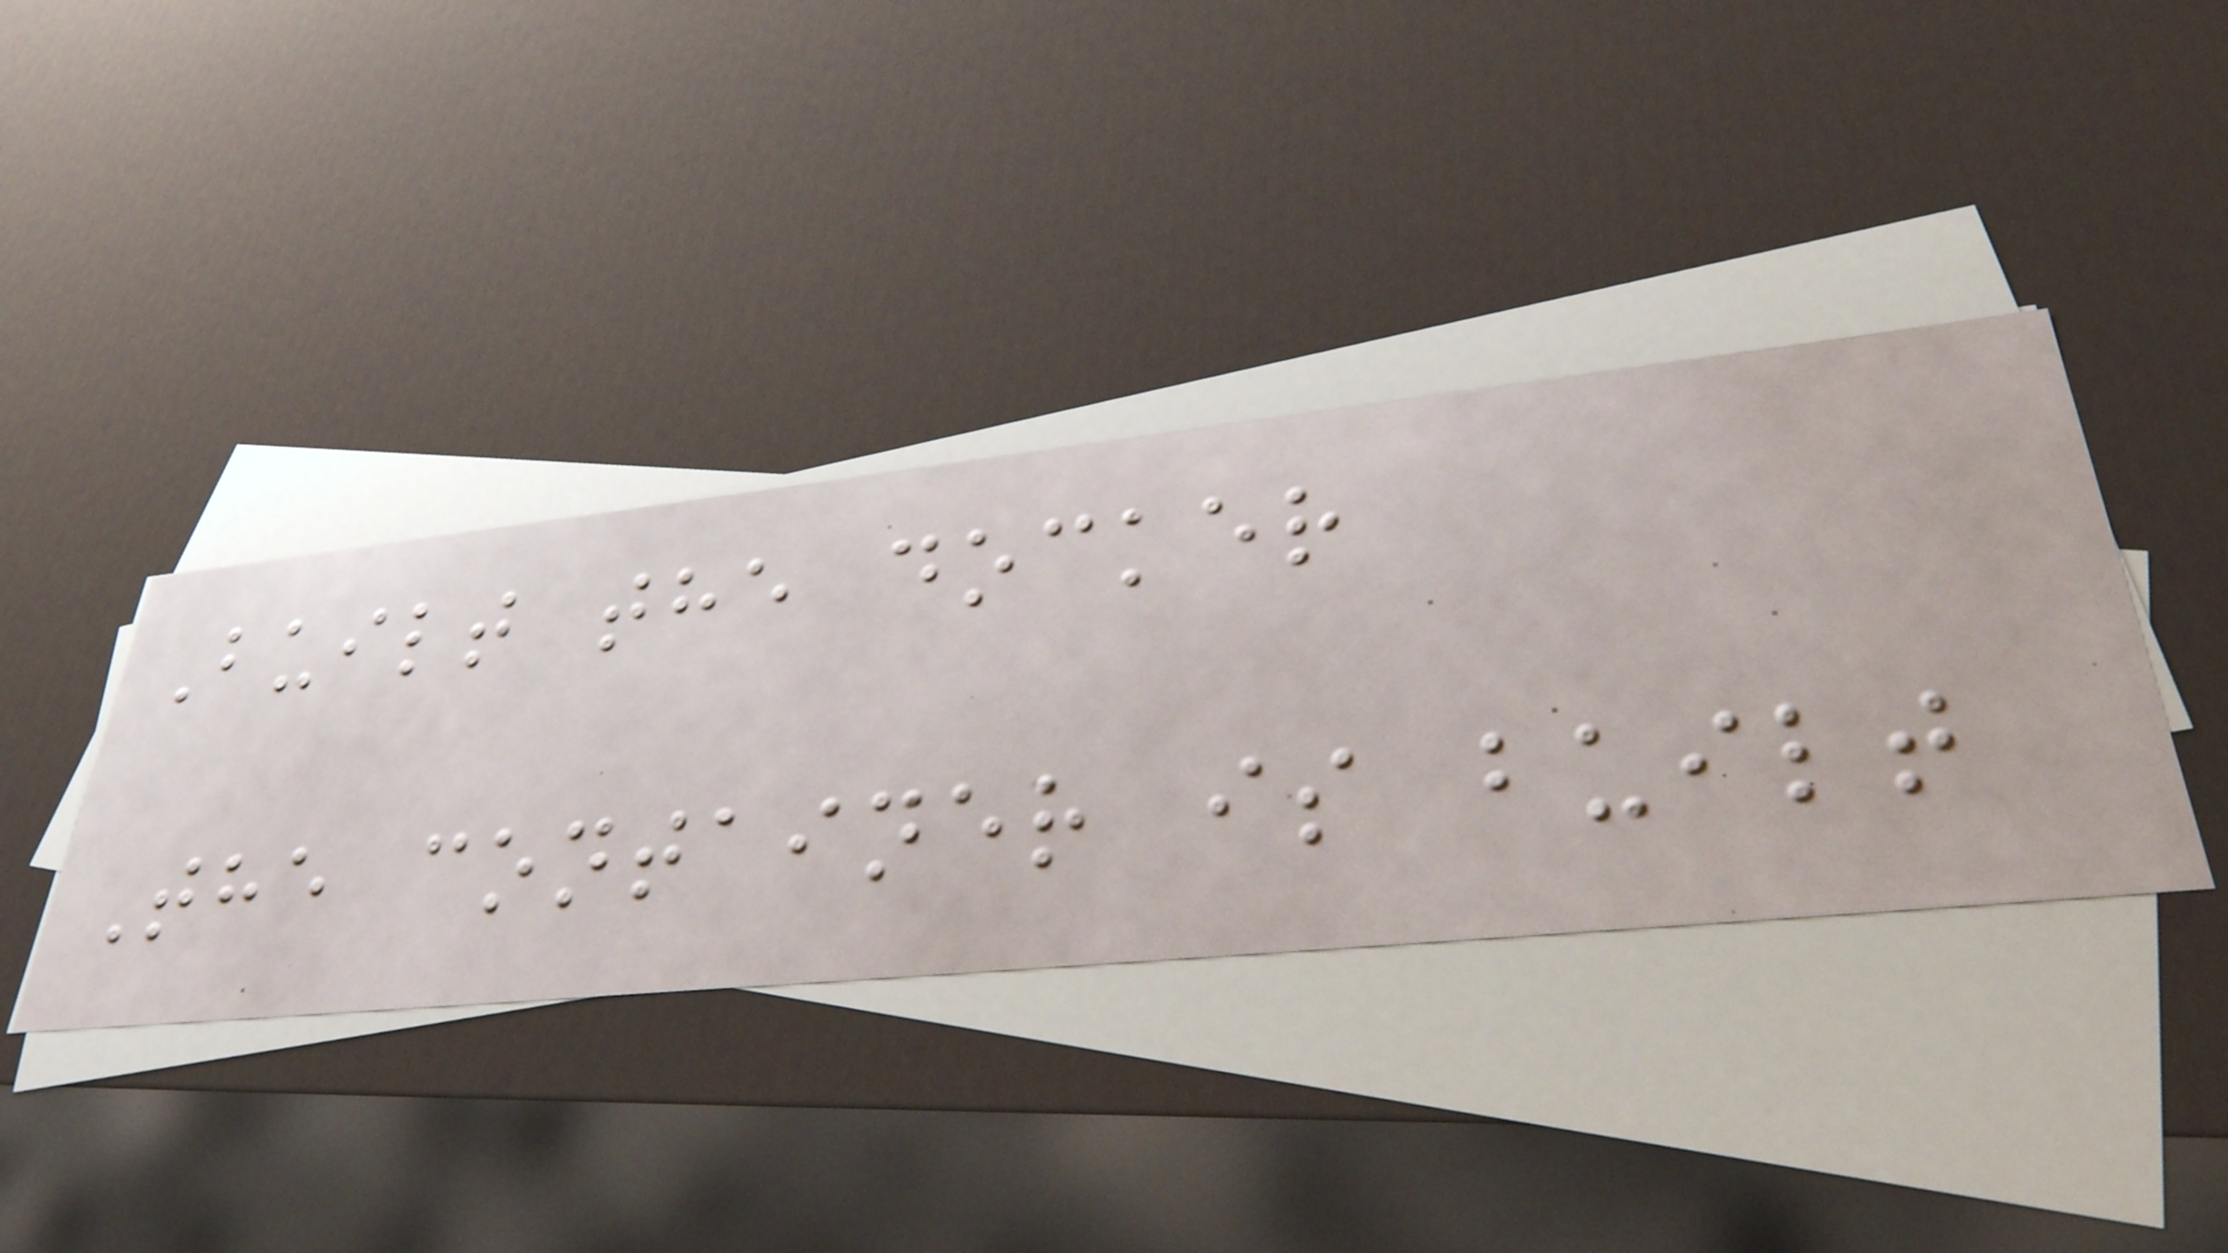Built the docker
The container is built
